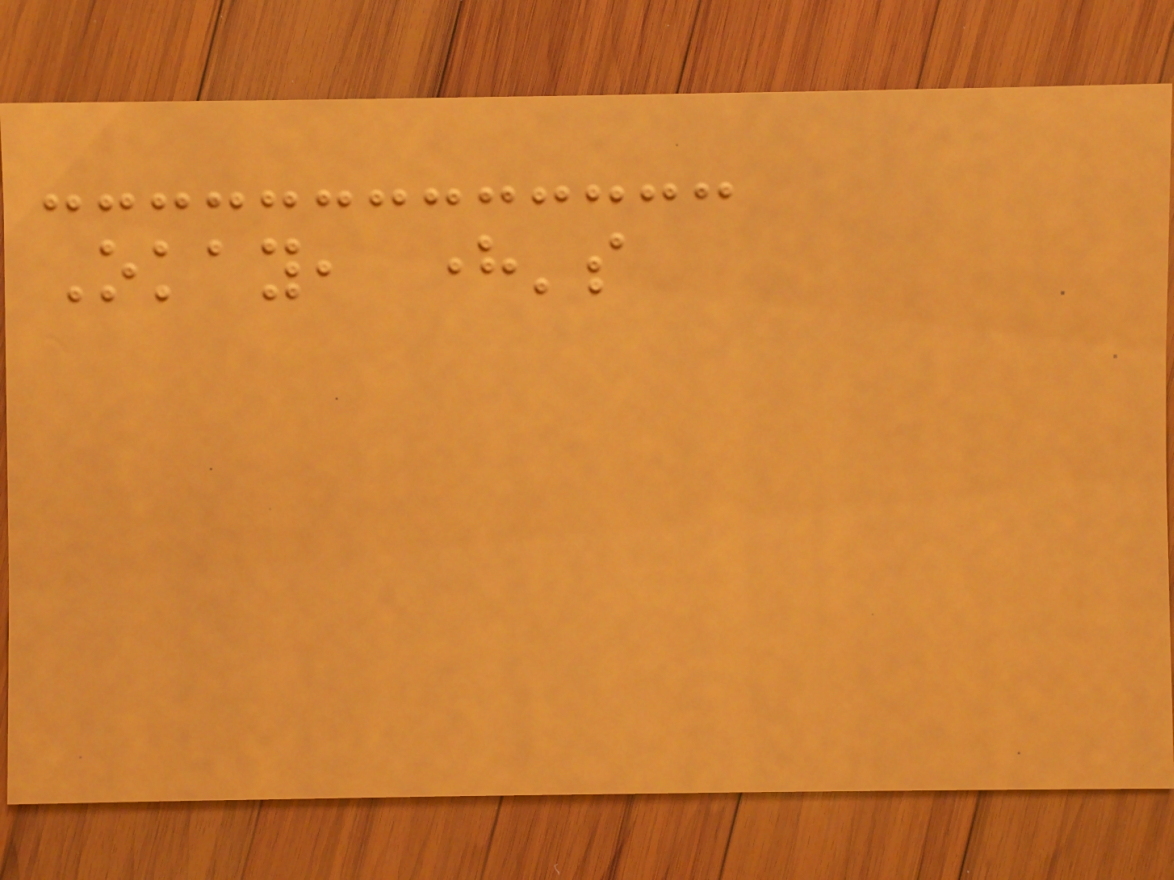Okay, here's
